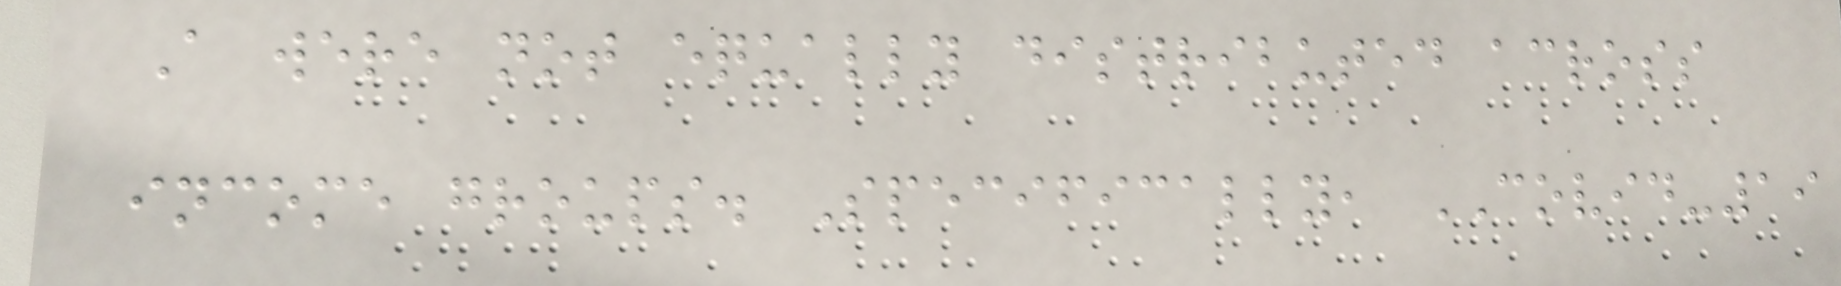A were not equally distributed across
income groups. Specifically, COVID-19
